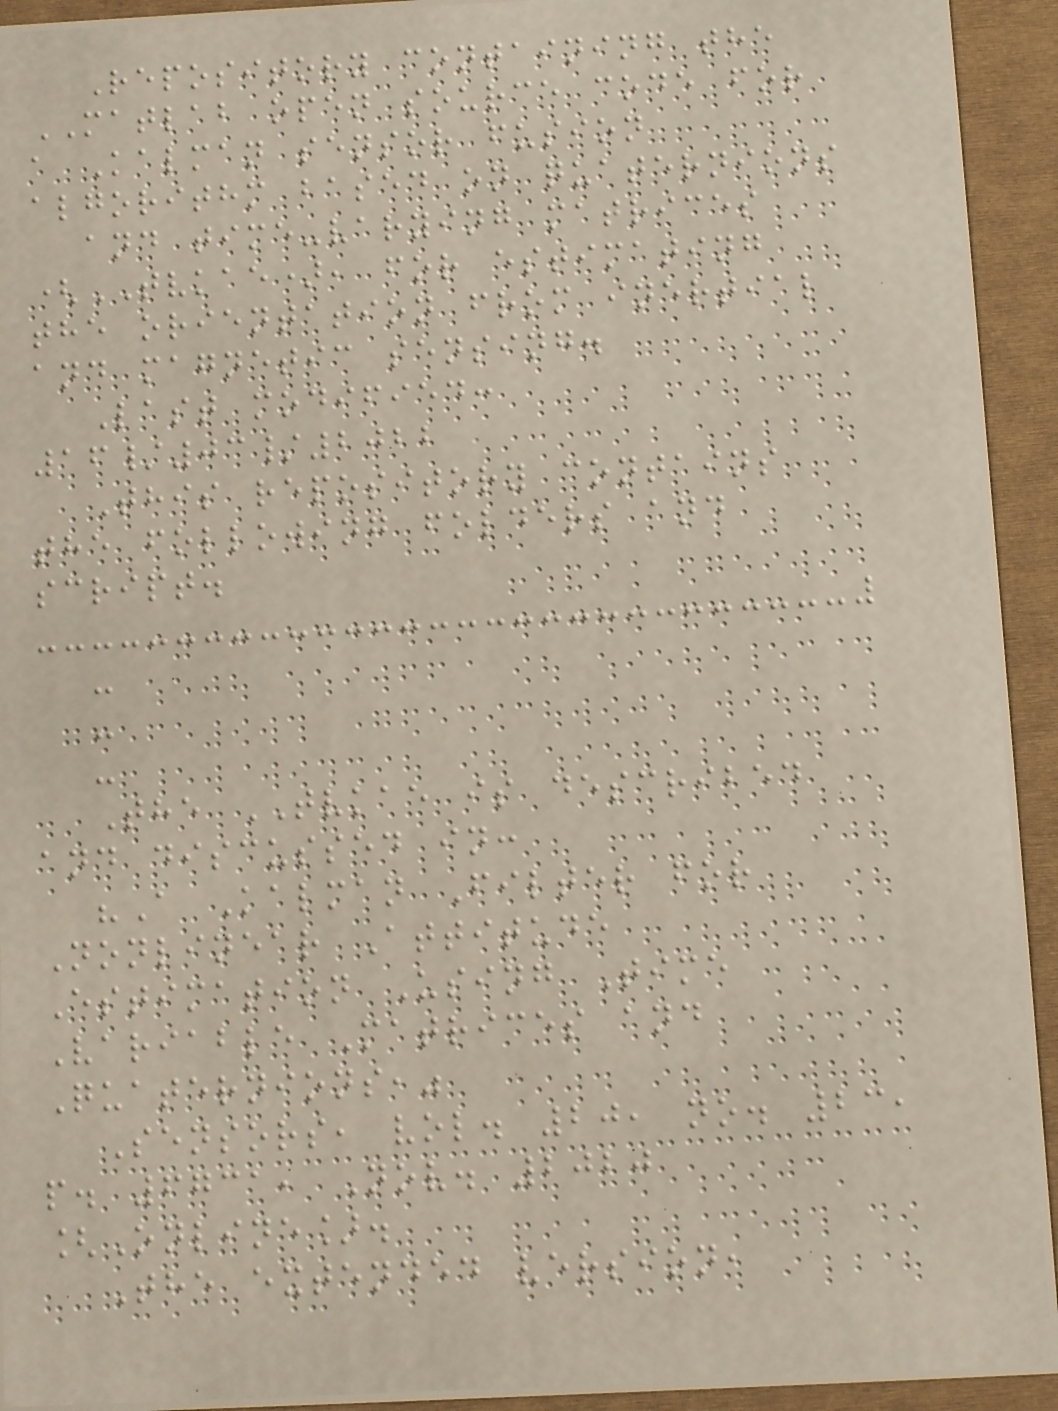Repository containing the
MATLAB open source code for
a Kalman sensor fusion
algorithm based on quaternions
and time-varying matrices
(TVKAE), for estimating
the orientation from inertial
and magnetic sensing.
Last modified:
16/03/2022
This repository contains
the following folders and
script.
-
-
-
The TVKAE is described
and discussed in:
"A Kalman Filter for
Nonlinear Attitude
Estimation Using Time
Variable Matrices and
Quaternions,"
Sensors, vol. 20, no. 23,
p. 6731, Nov. 2020
[Online].
The extended version,
